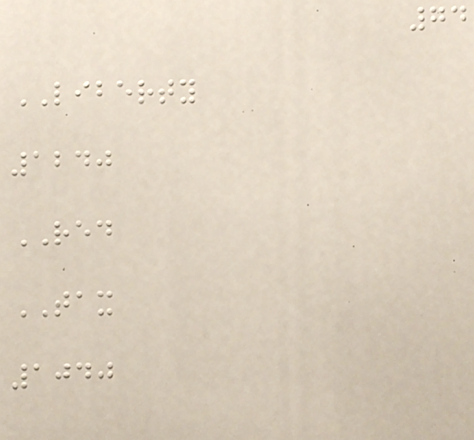74
LIBERTY
1240
RED
TAX
1040
